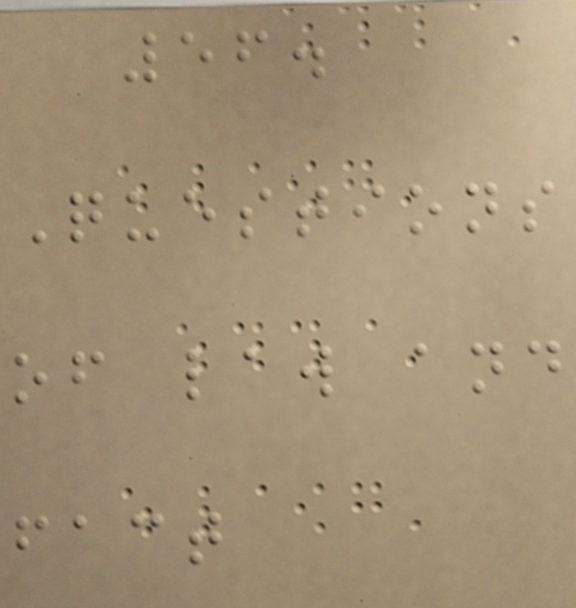56.
Questions
of law and
fact
